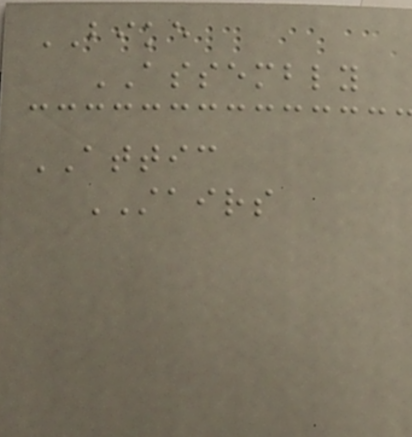BIKE
ASSEMBLY
ATTIC
STAIRS
